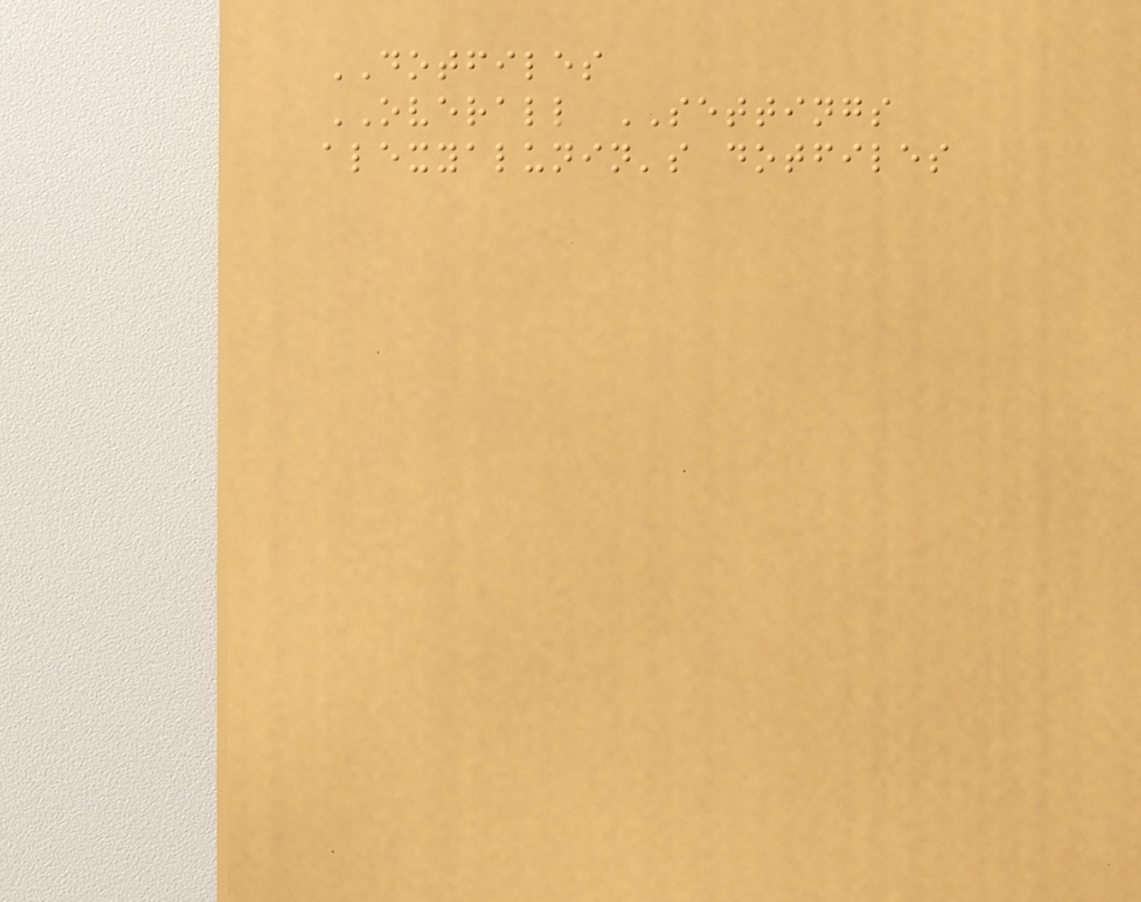DOTFILES
OVERALL SETTINGS
alexyalunin's dotfiles
